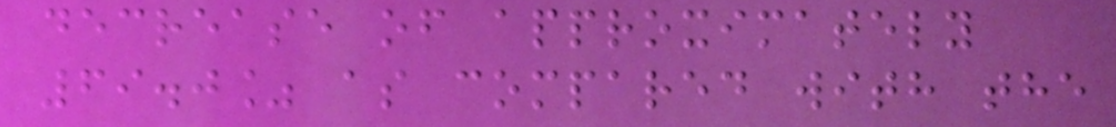decrease of approximately
69.0% as compared with the
